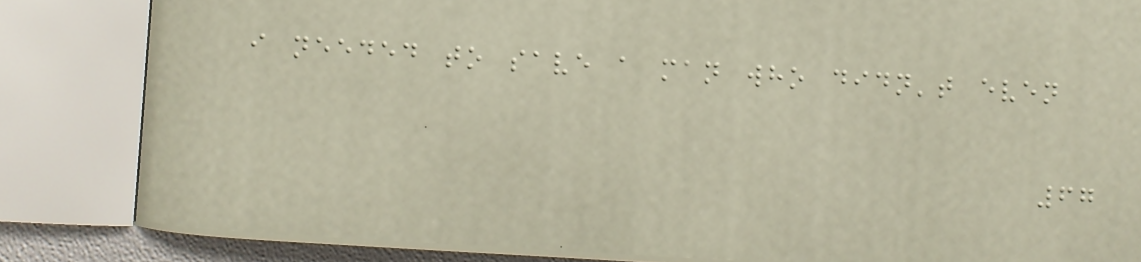i needed to save a man who didn't even
67
